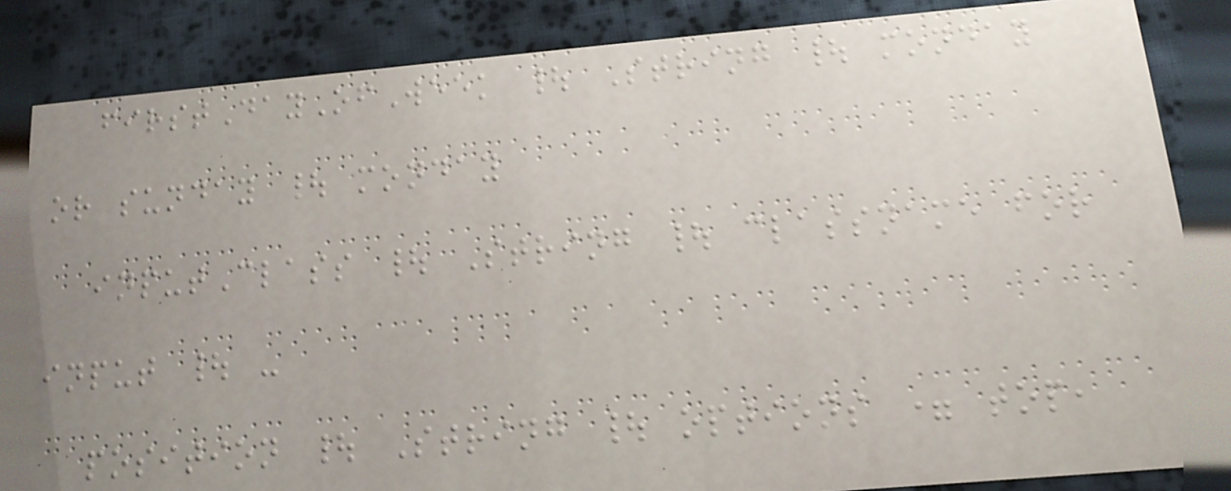firstDayOfWeek | String | monday
or sunday | monday
inputClass | String | classname for
input | -
position | String | options = top,
